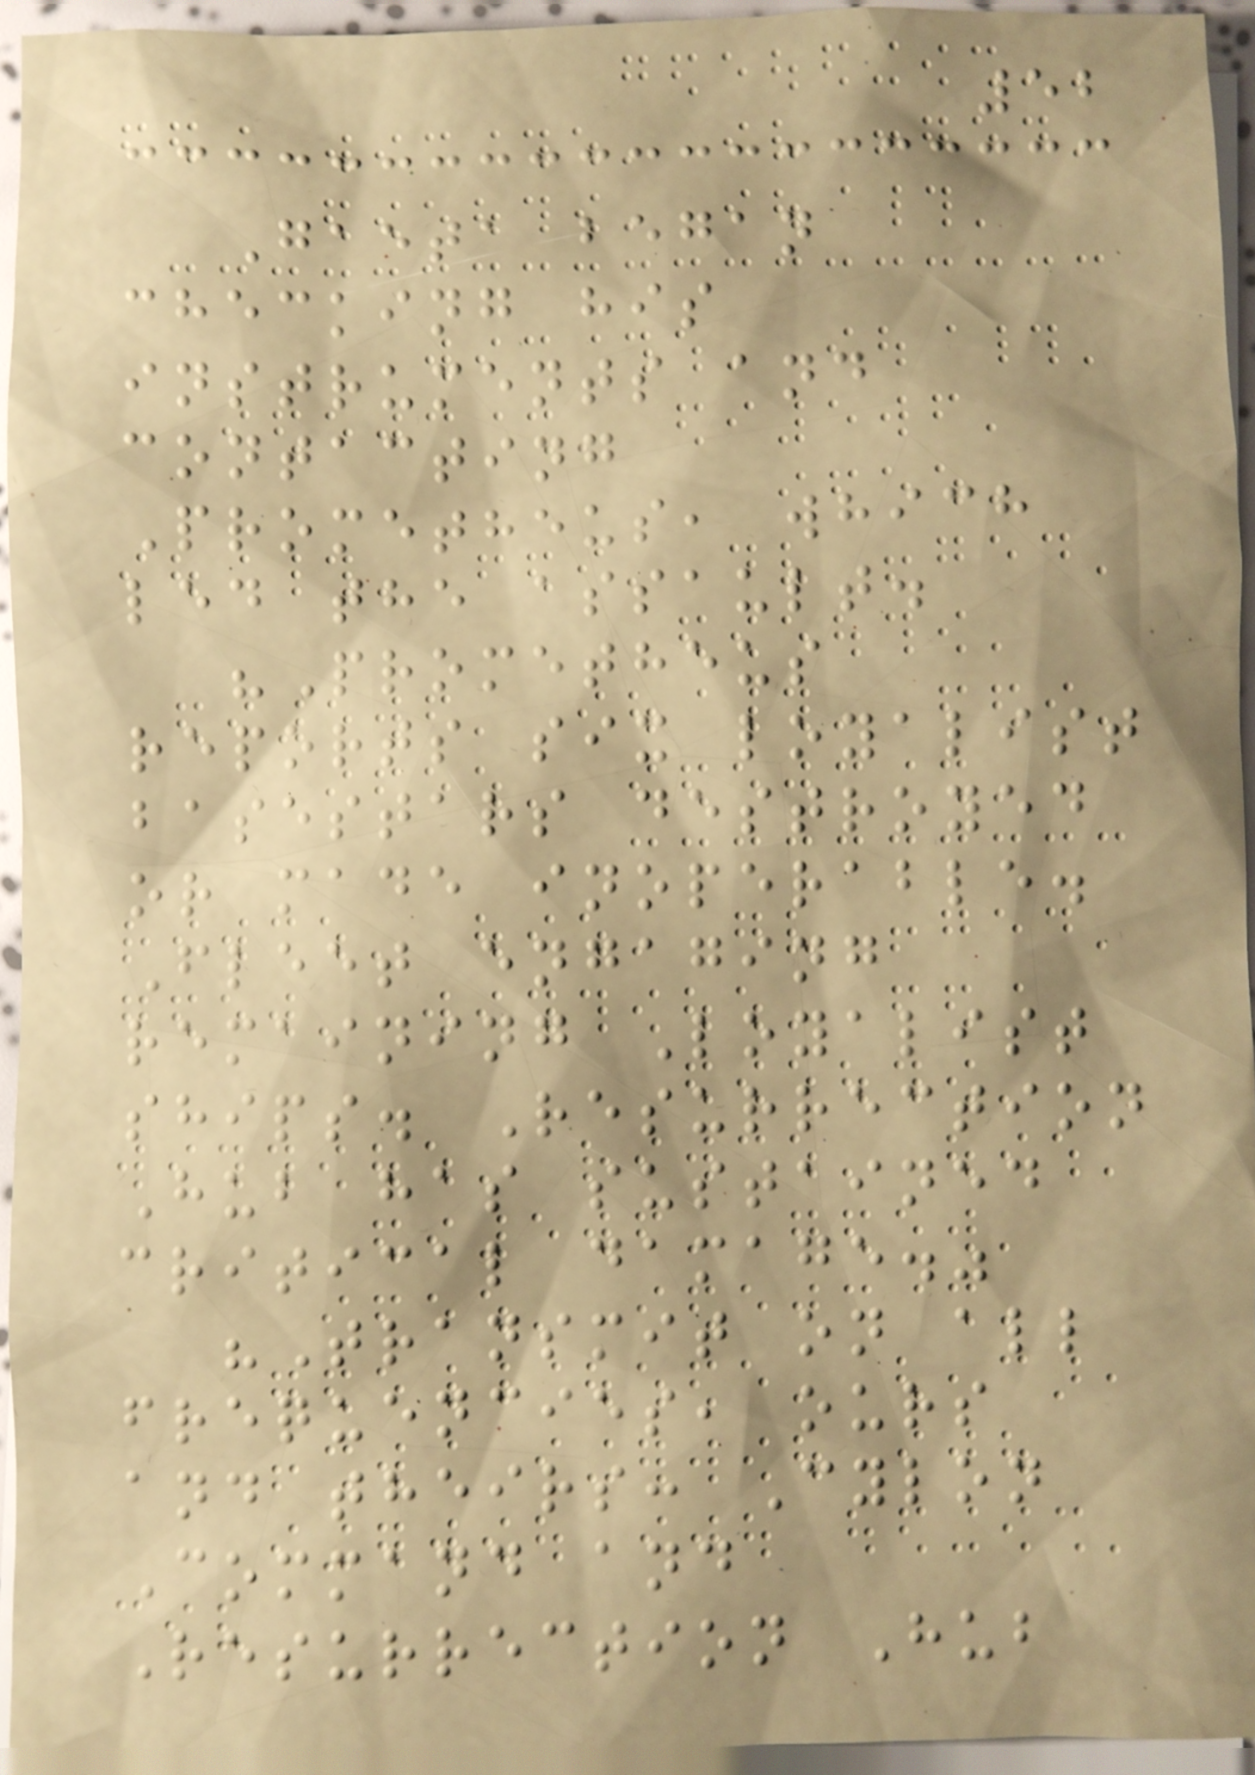52
Gaeta began
checking his
instruments and
contacting
Prometheus, which
led the assault.
"Prometheus
reports six loyalist
basestars destroyed
or made inoperable.
Fleet engaging
remaining Loyalist
ships. Resurrection
Hub has sustained
critical damage."
"Transmit on all
frequencies, ours
and theirs: Cylon
Command and
Resurrection Hub
